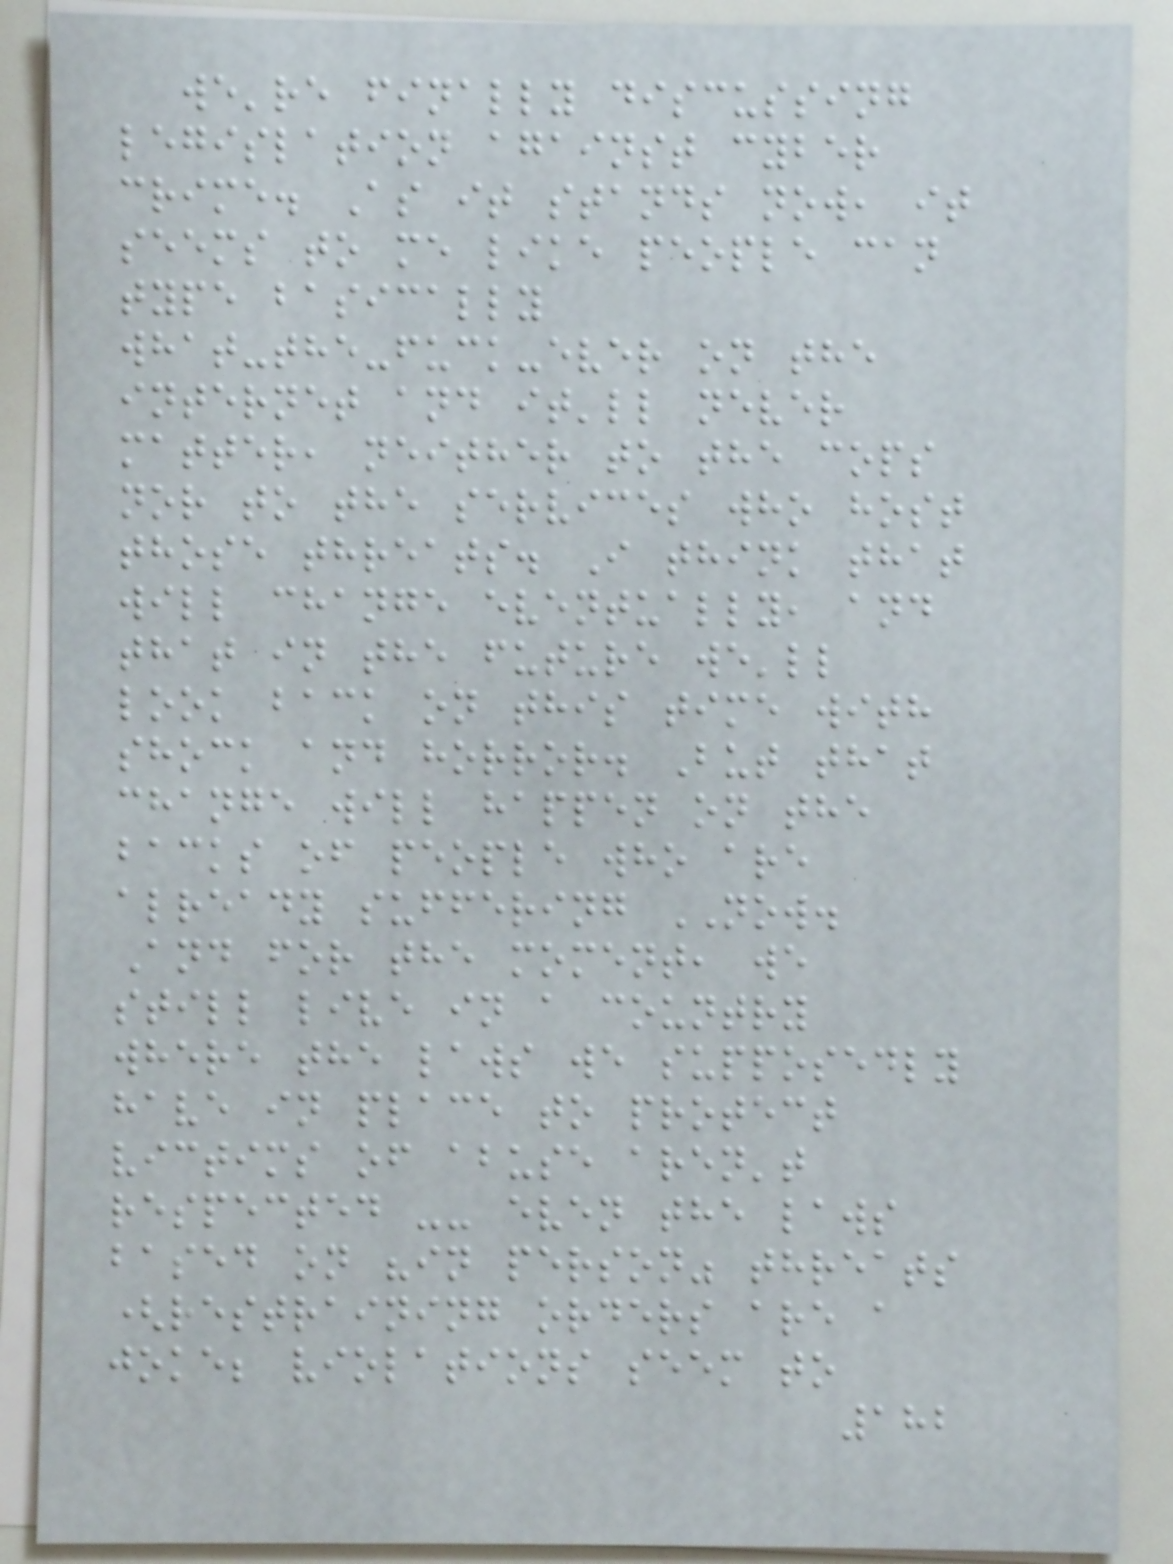we're finally discussing
legislation against cyber
crime. As it stands now, it
seems to me like people can
type basically
what-the-fuck-ever on the
internet and it'll never
matter, neither to the cops
nor to the services who host
those threats. I think that
will change eventually, and
that in the future we'll
look back on this time with
shock and horror. But that
change will happen on the
backs of people who are
already suffering NOW.
And for the moment, we
still live in a country
where the laws we supposedly
have in place to protect
victims of abuse aren't
respected -- even the laws
based on "in person" threats
(restraining orders are a
joke; violations seem to
182
